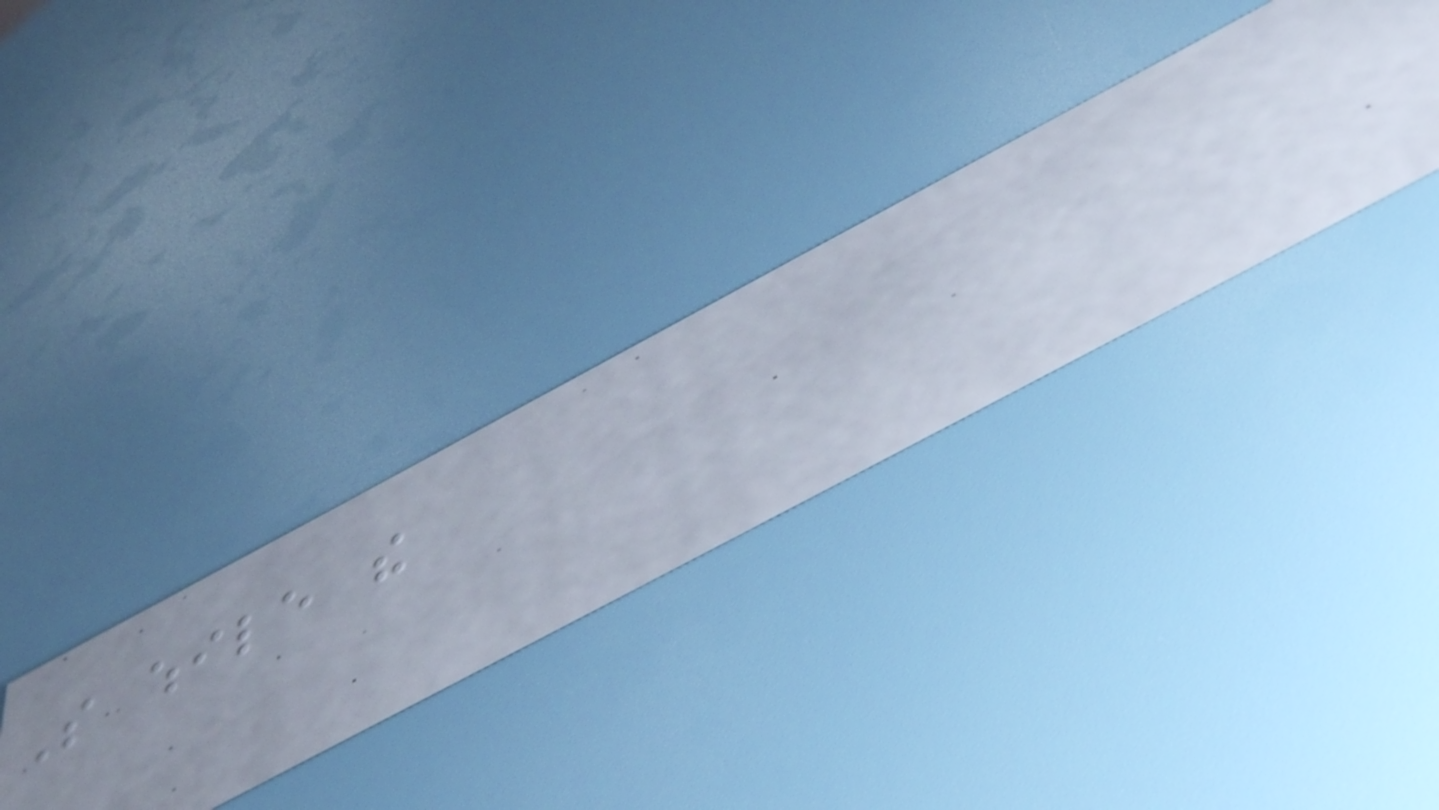So while the
